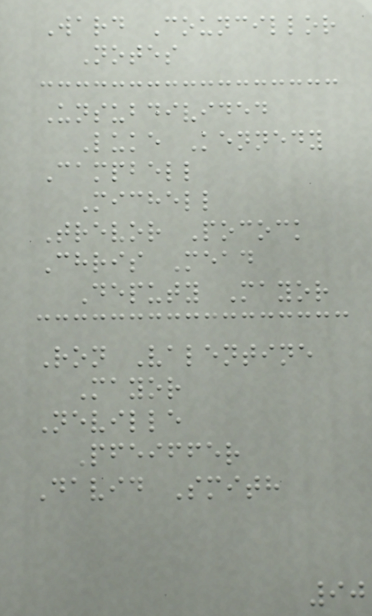Ward Councillor
Notes
Unsubdivided
Luke Kennedy
Campbell
Michell
Trevor Pocock
Chris Mead
Deputy Mayor
Ron Valentine
Mayor
Neville
Pfeiffer
David Smith
90
